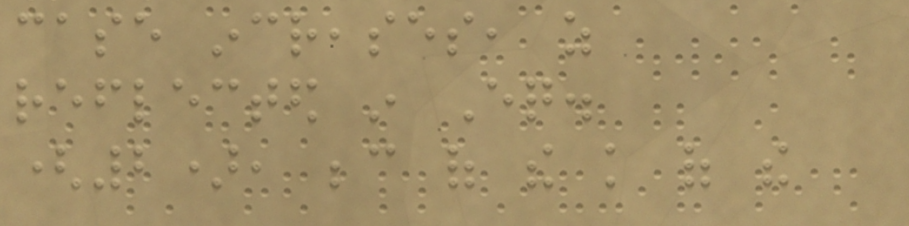case increases, as
reflected in Eq.
(2), because of the knowledge of the
